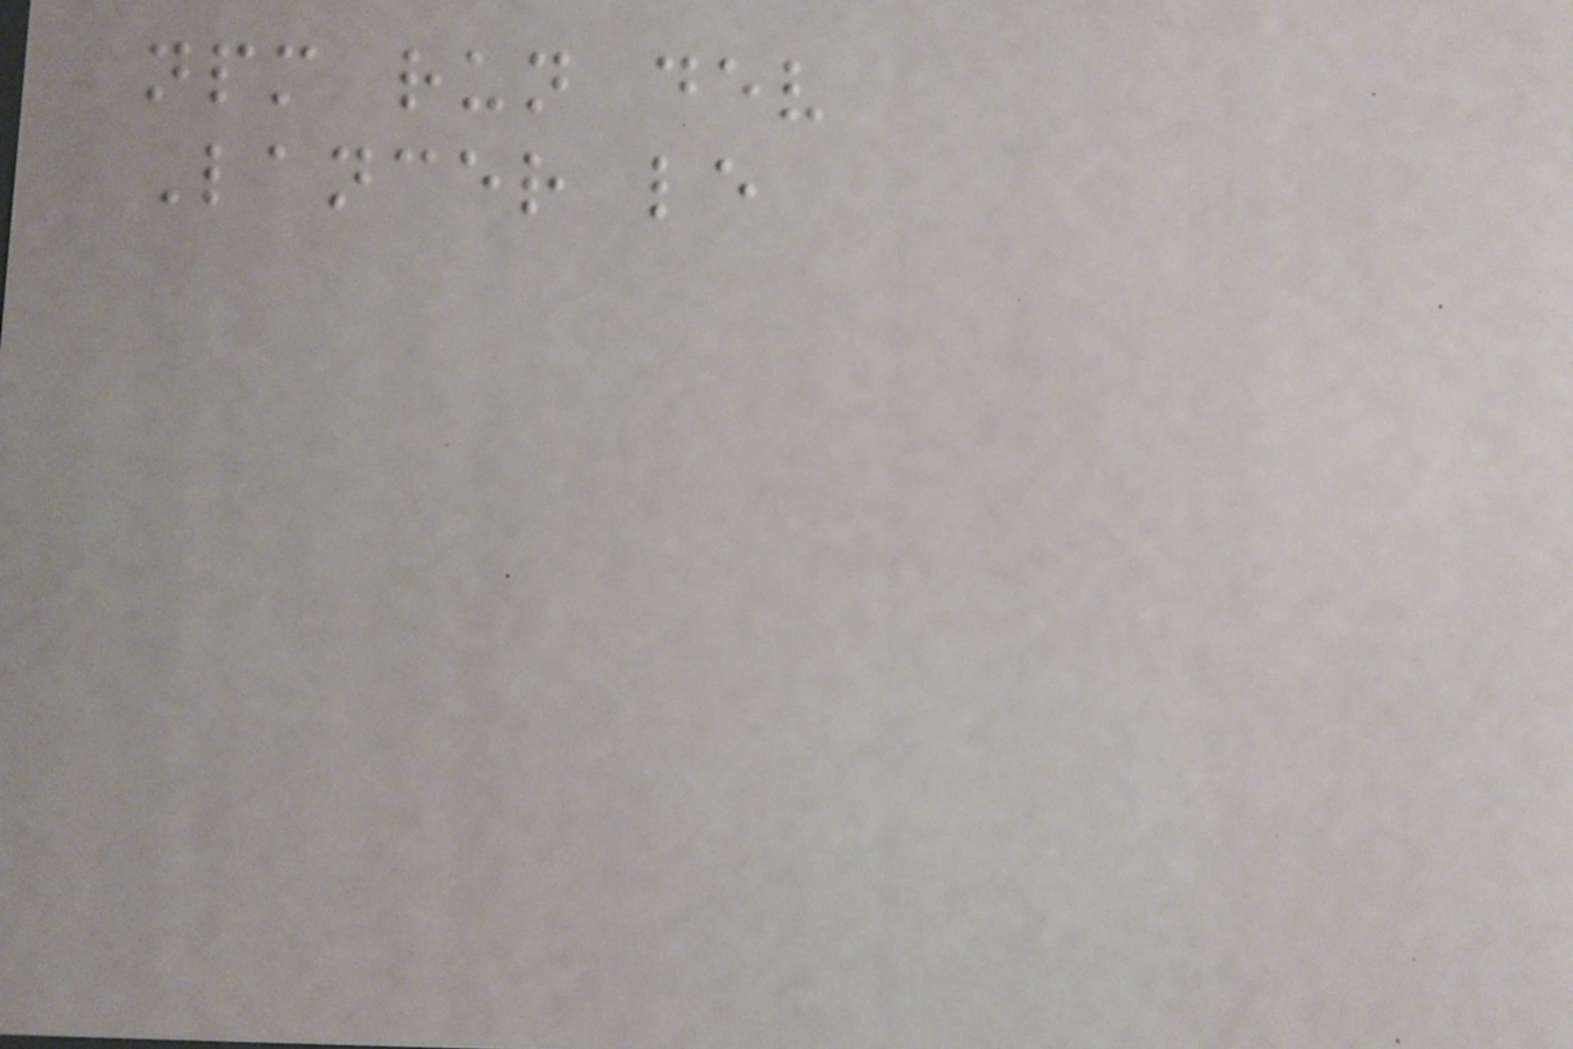npm run dev
Lancer le
